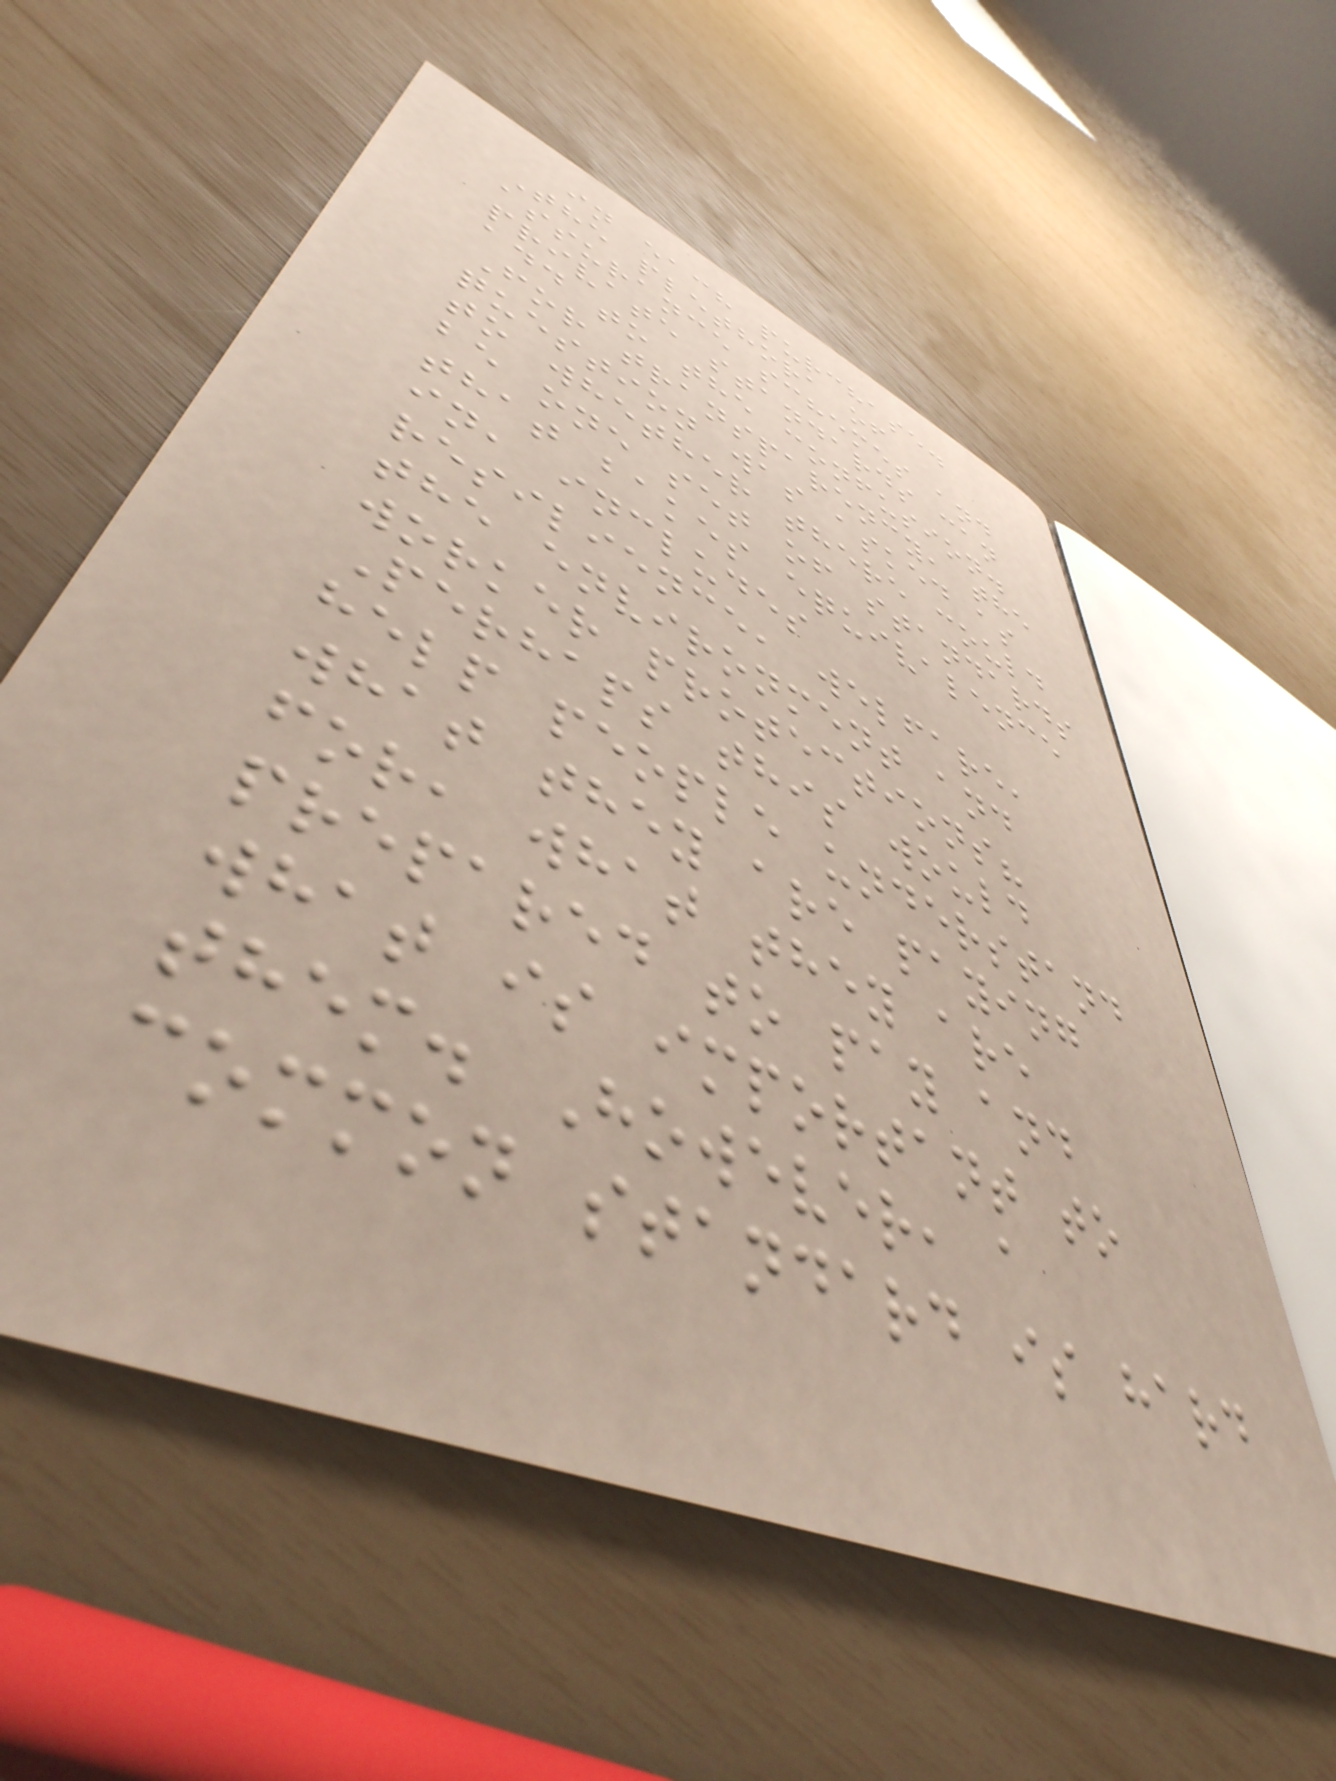in each purchase.
The plethora of
assurance schemes and
private standards can
add to the confusion.
For transparency, the
question was asked as
to whether there could
be one set of standards
that bakes equivalence
in, includes
resilience, welfare,
the environment and
worker protections?
Perhaps this would
help people understand
what they are paying
for, what they are
prepared to pay and
what is important to
them. However, a
common standard is hard
